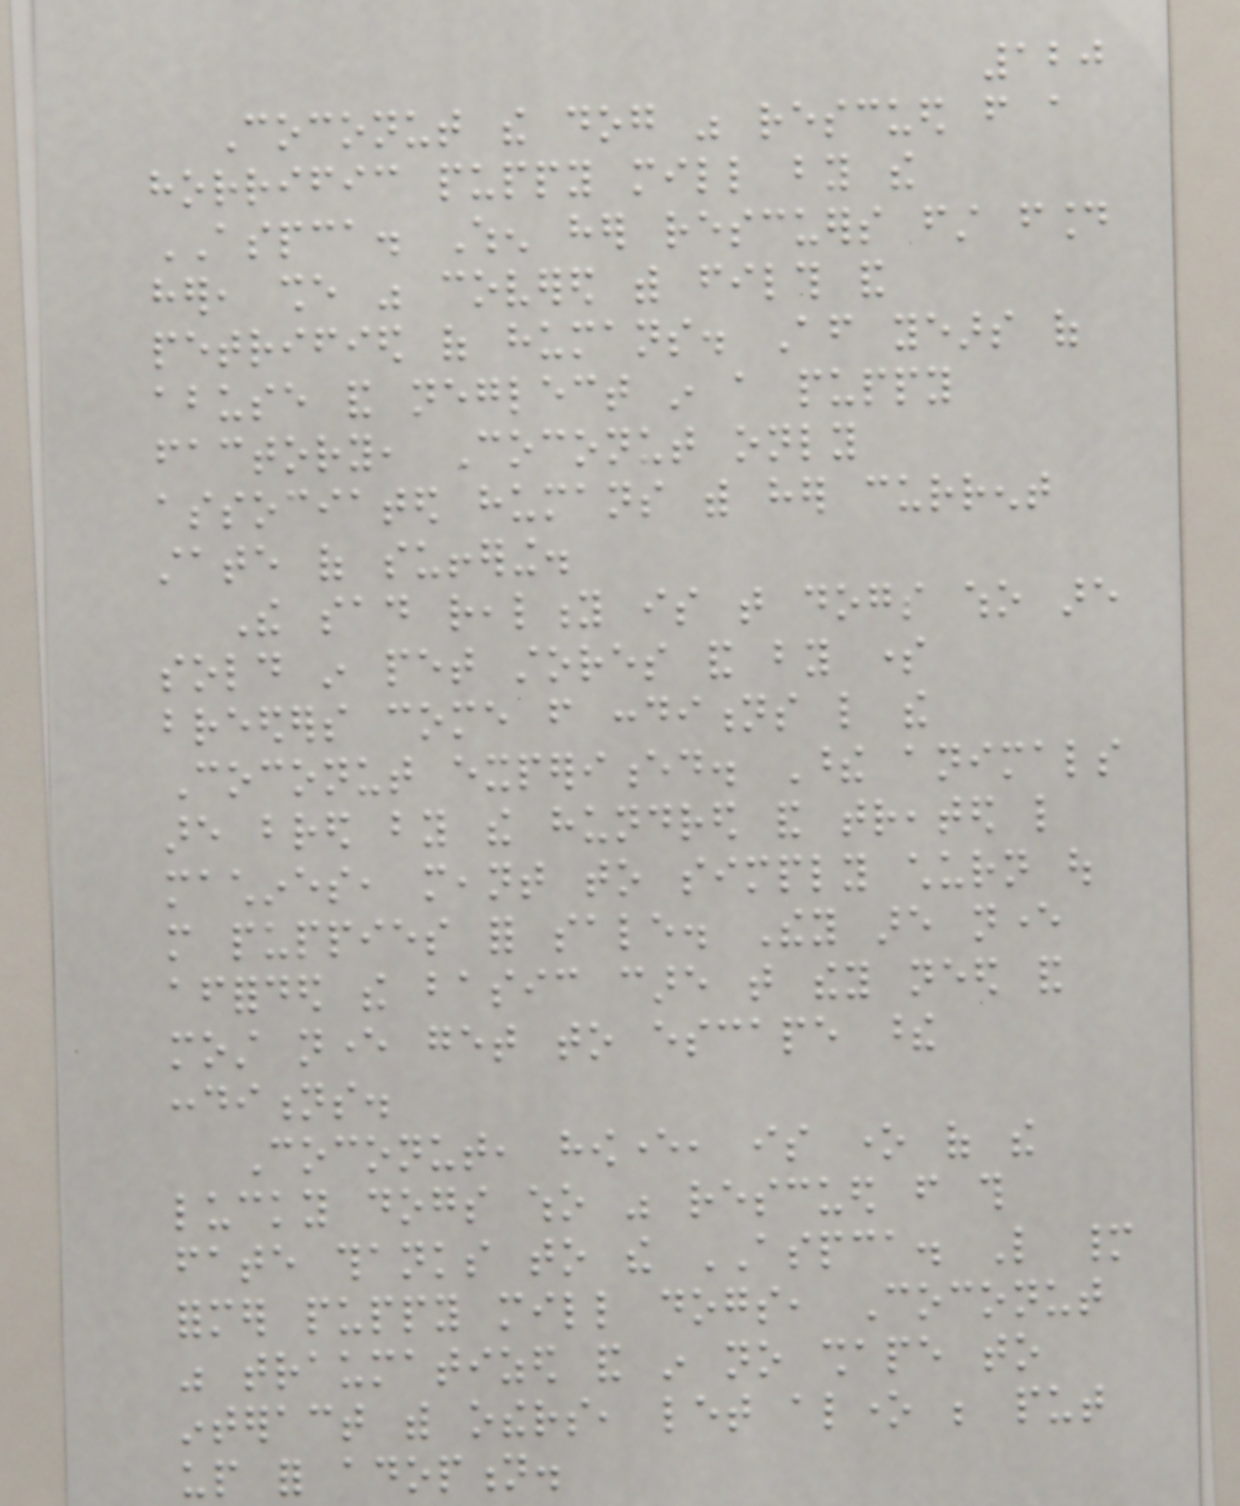120
Coconut the dog was rescued from a
horrific puppy mill by the
ASPCA. When her rescuers first found
her, she was covered with filth and
petrified of humans. After years of
abuse and neglect in a puppy
factory, Coconut only
associated humans with her current
state of suffering.
The sad reality is that dogs who are
sold in pet stores and by some
breeders come from conditions like the
Coconut experienced. These animals
are bred by the hundred and treated like
machines, meant to simply churn out
more puppies for sale. They are never
afforded the basic care that they need and
most never get to escape these
conditions.
Coconut, however, is one of the
lucky dogs who was rescued from this
fate thanks to the ASPCA. Like many
former puppy mill dogs, Coconut
was traumatized and in no shape to
interact with others, let alone be put
up for adoption.
